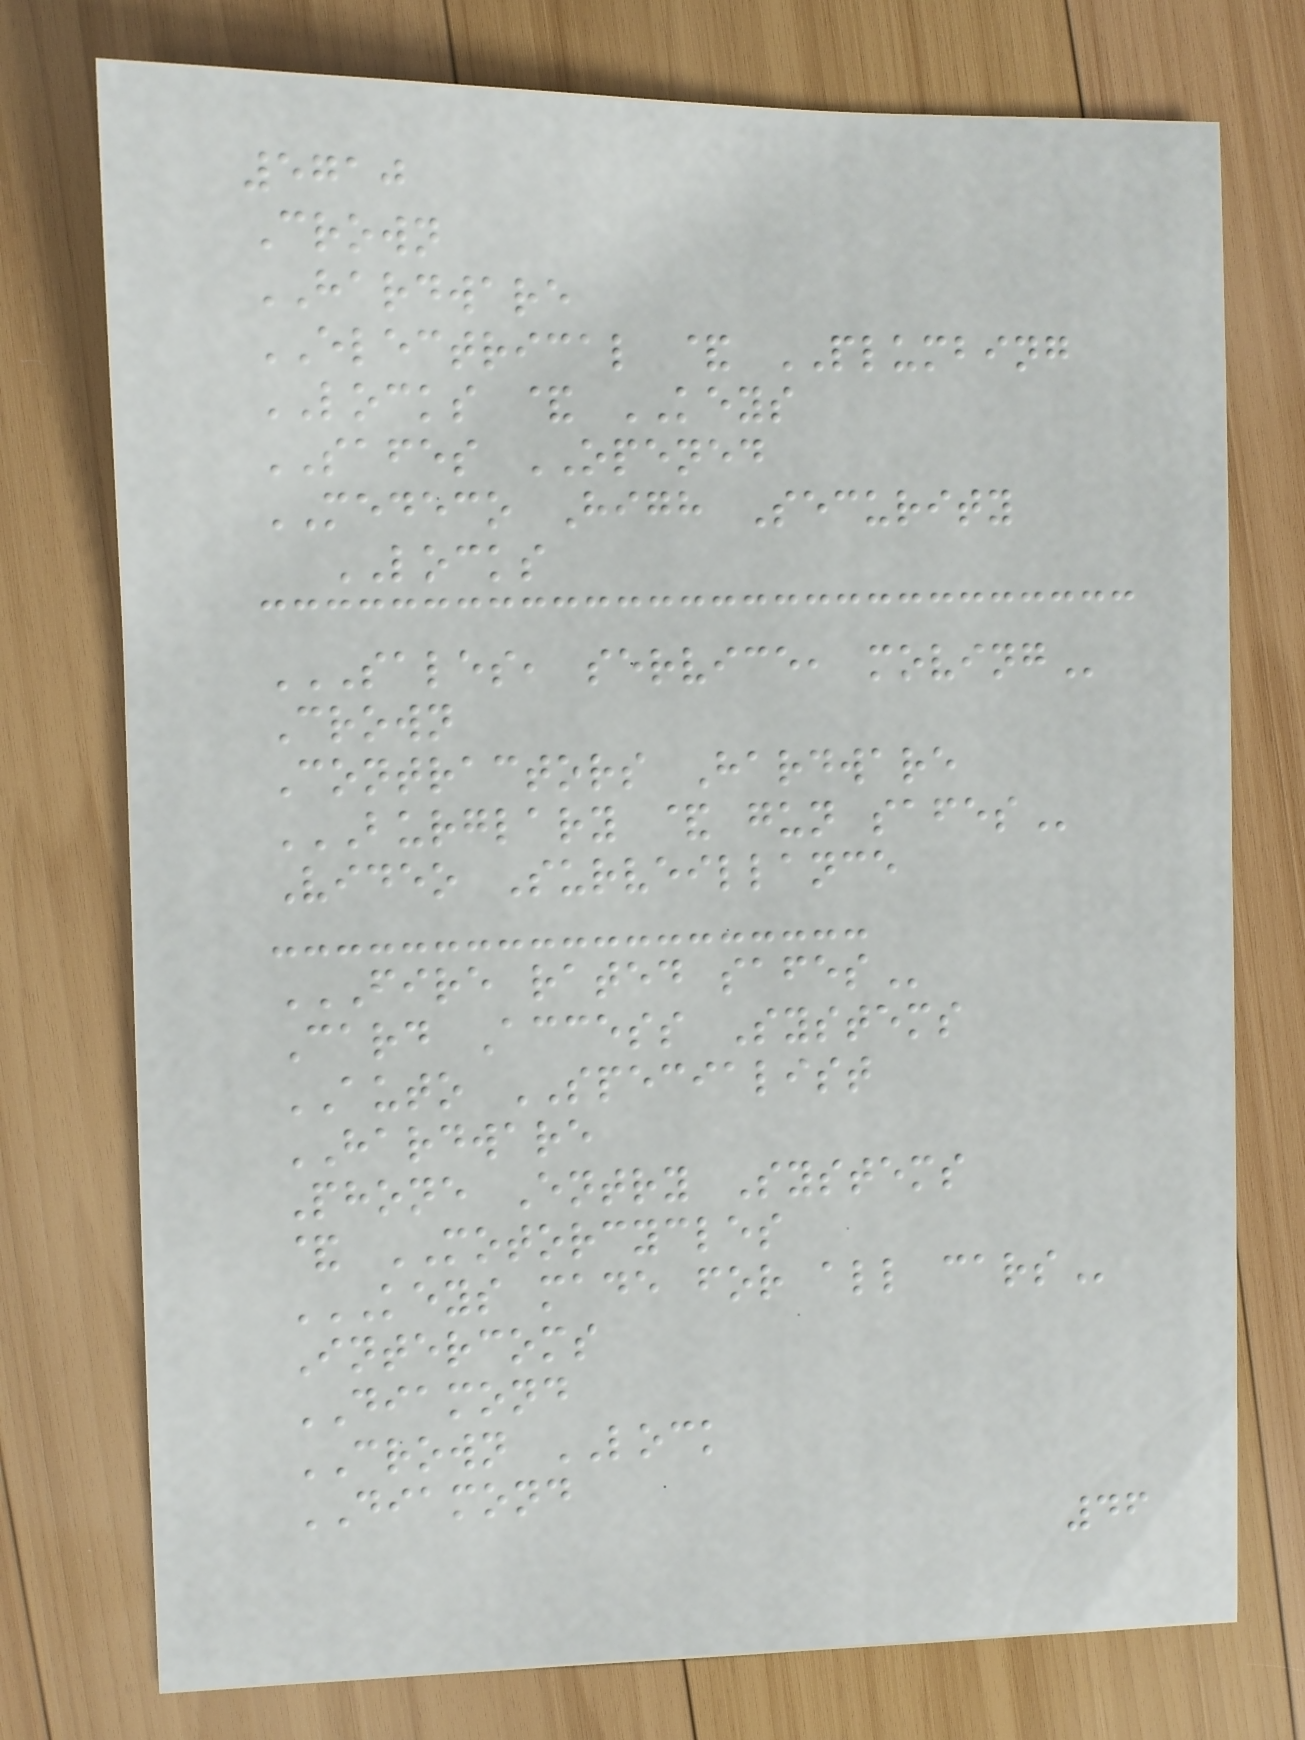5710
Crown
HARDWARE
ELECTRICAL & PLUMBING
LOCKS & KEYS
SAFES OPENED
MEDECO High Security
LOCKS
SALES, SERVICE, MOVING
Crown
Contractors Hardware
BURGLARY & GUN SAFES
Video Surveillance
FIRE RATED SAFES
Card Access Systems
AUTO SPECIALIST
HARDWARE
Phone Entry Systems
& MOTORCYCLES
KEYS MADE FOR ALL CARS
Intercoms
DIAMOND
CROWN LOCK
DIAMOND
46
